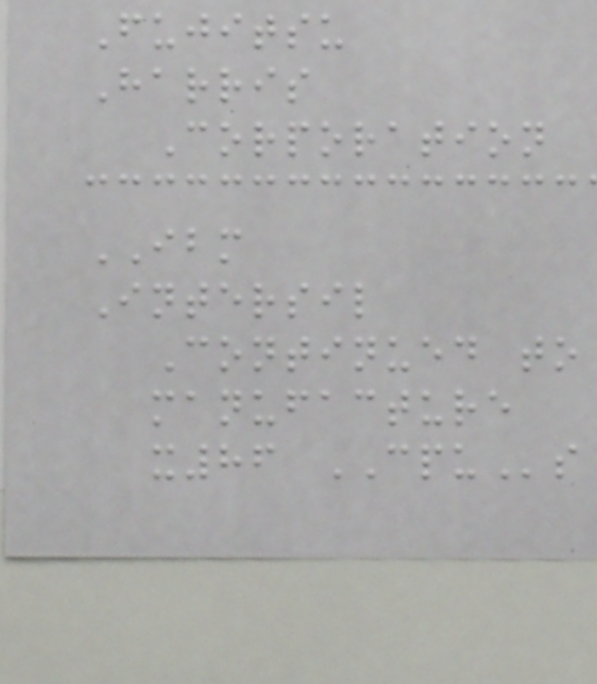Fujitsu
Harris
Corporation
IBM
Intersil
Continued to
manufacture
x86 CPUs
